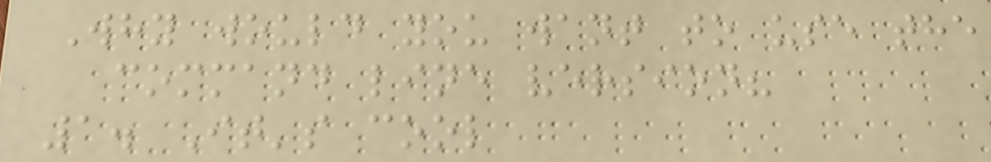Why would you want to use the
command line version?
1. It's cool
